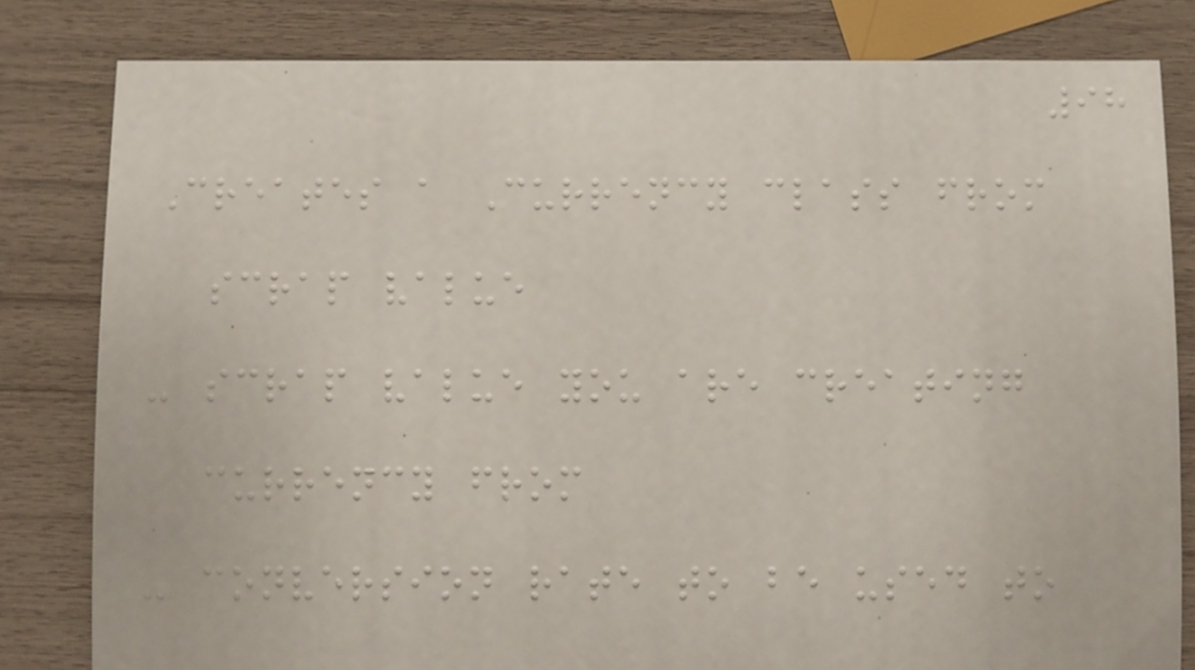98
Creates a Currency class from
scrap value
- scrap value you are creating
currency from
- conversion rate to be used to
